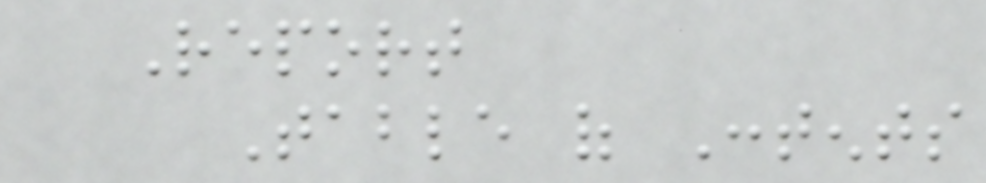Report
Table of Contents
